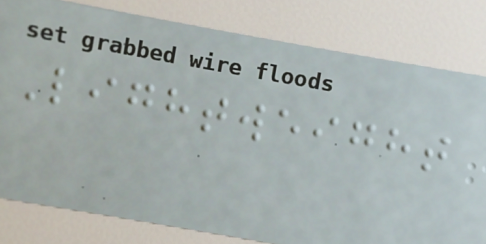Lightweight
